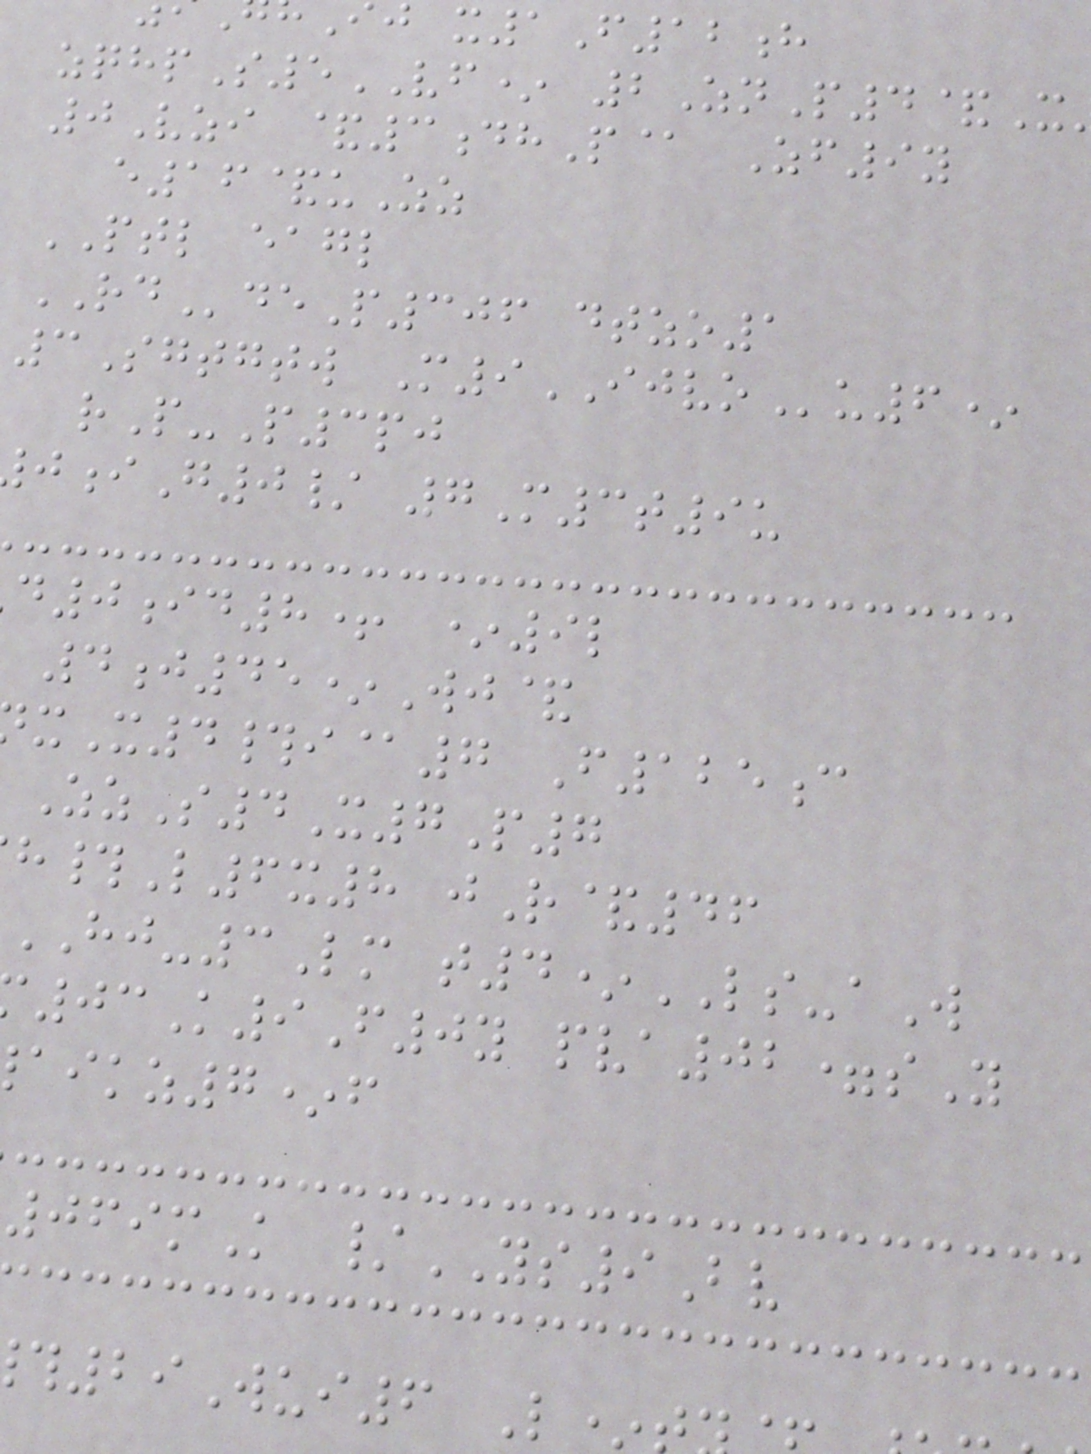j x1F12h
zqhpS5VF* 2ZnP4&X
0Vzi &3dhP@ Zf9y
e16&uZz
PTL eagl
RDdeP306 dtzo1
3Sgtgtw M9IJVOu6*
rP-P3pj
iG0/ 7M3t9u
d0id8+ *9l
4j45*Wj&
xX4#i@7 F125c
ZzS4X7P7
#L6x8 jR&46
HJ-3Lm t4*LS-aW
03K9F0y pva02=sY
kz7*f
069mK /YS9Bv
29Wui6 L*
